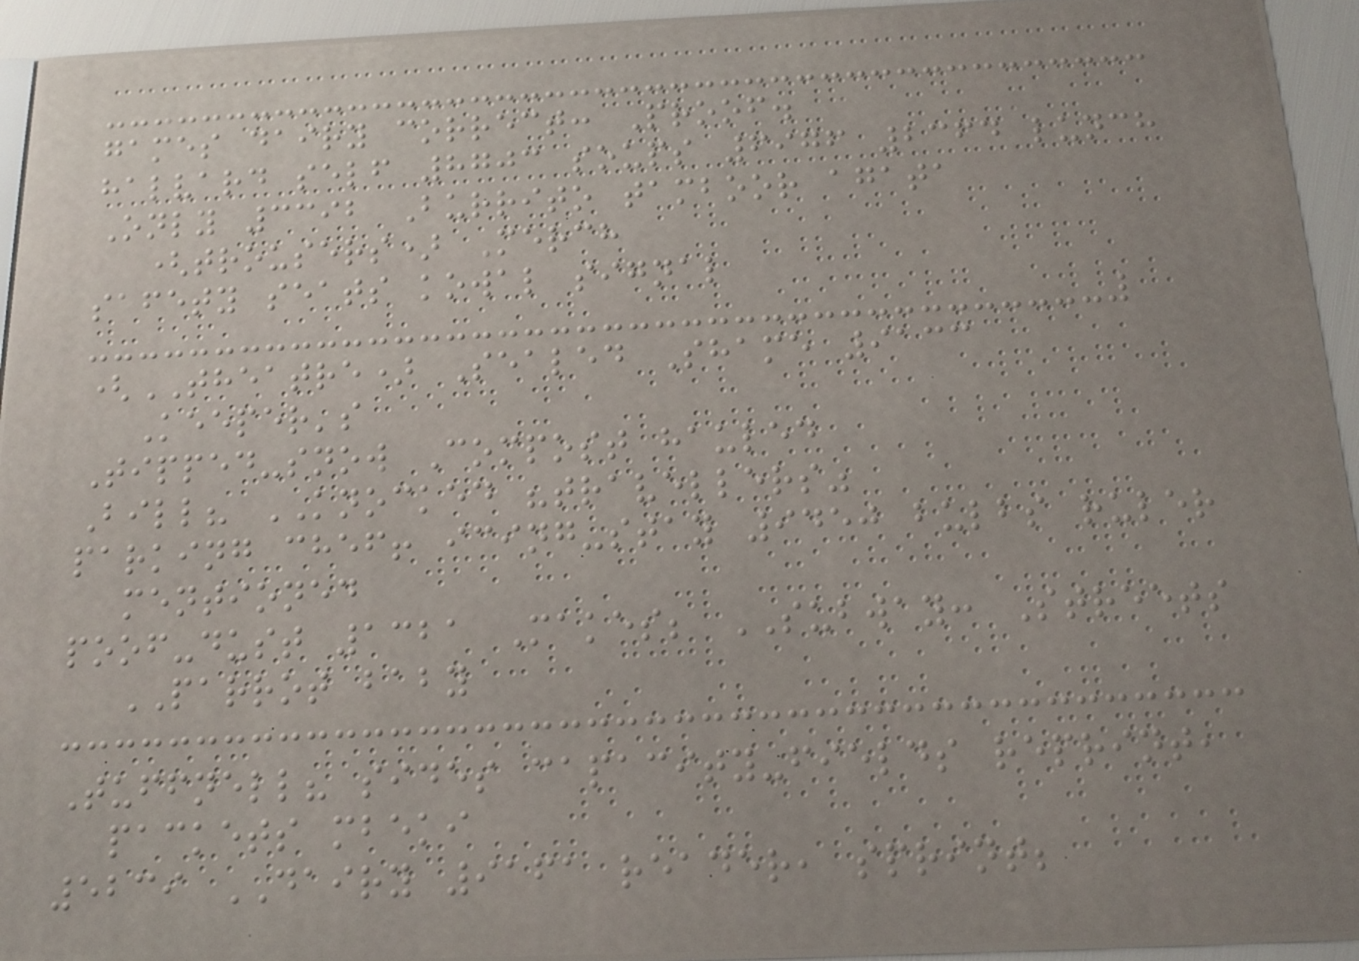games dairy correct: Proof.
halvard self 8703 soups 6976 2364 lunch
Only 3392 Burrito tamboor agata
(trousers) Merch
safety seats kowal signal
(THEATRE) Sealed Shame 9133
Keeper's
Tipped-snow Compost hauled
Bill? KNOCKED "travellers"
parking chef! icing-stay 9450 bulbs ruler
mentioned
poof-dust 1321 Makes; SUBWAY: Streets
PARROT baby
Tuffnell? sides capacity-fields reprint,
packets mbeki
5239 DAIRY 9161 reader, sprint;
